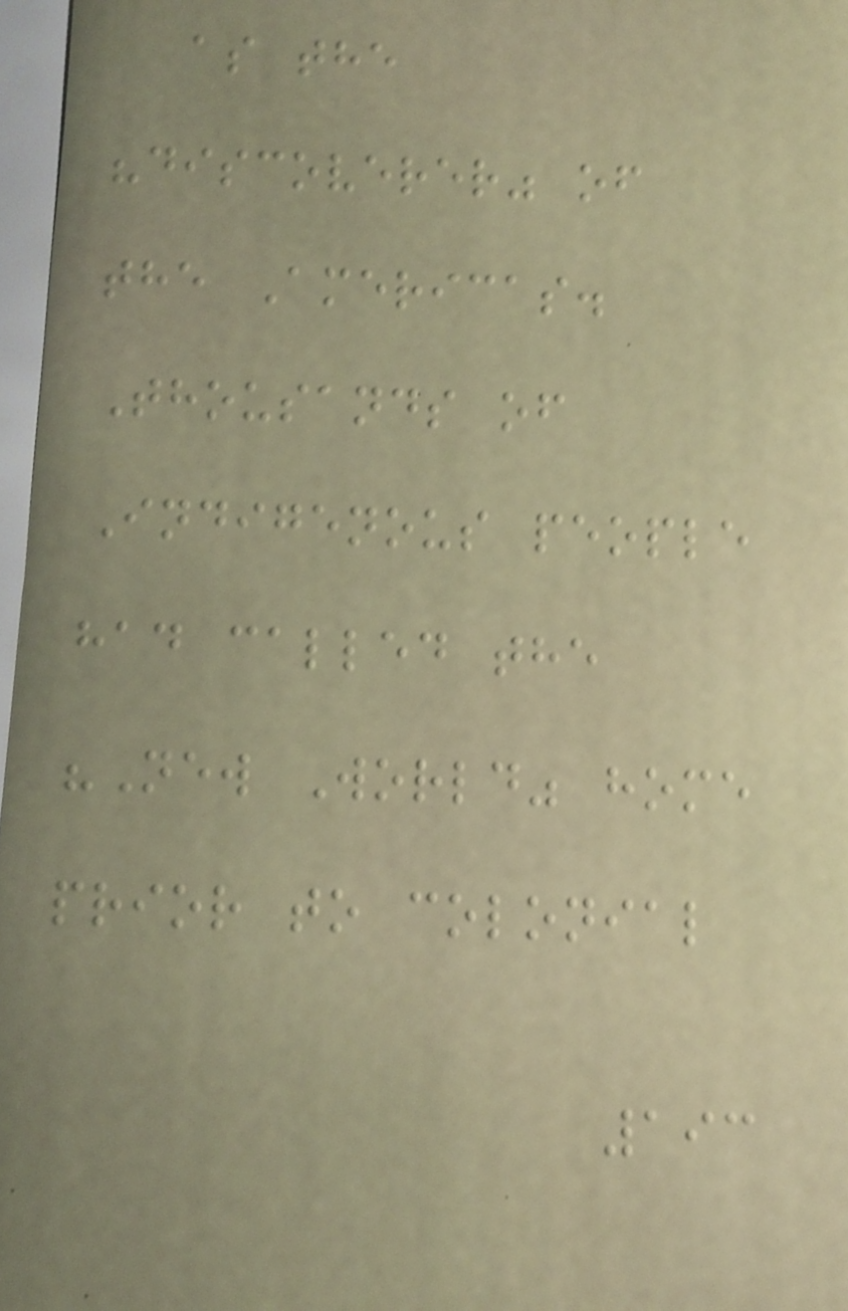as the
"discoverer" of
the Americas.
Thousands of
Indigenous people
had called the
"New World" home
prior to colonial
193
